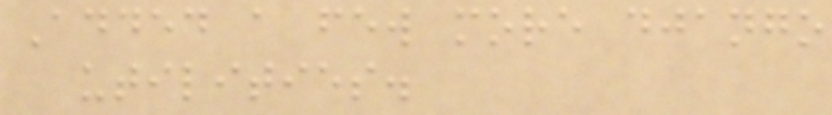Added a few more django
utilities.
